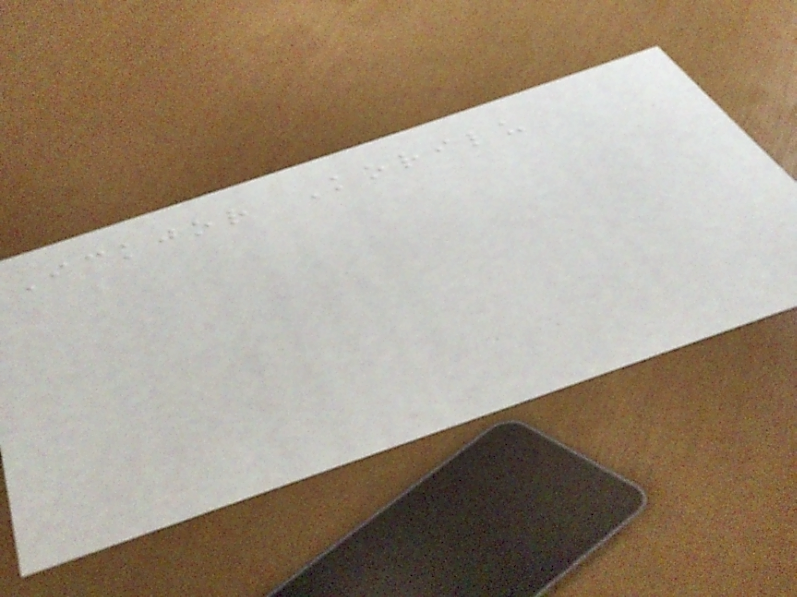Ickjor Korilu
